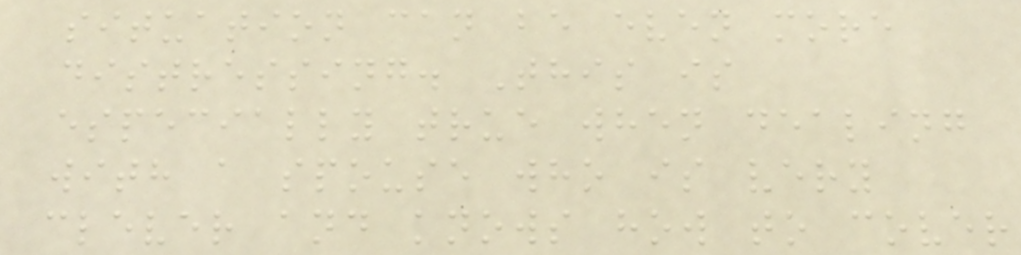situation can be even more
distressing. This is
especially true when dealing
with a spouse who is very
clever and knows how to cover
